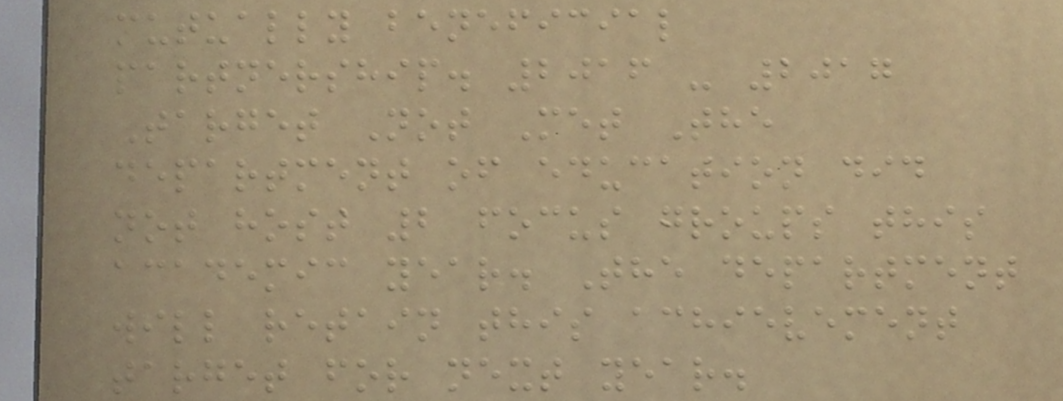mutually beneficial
partnership. 2016 - 2017
Target Not Met The
department of education did
not host 2 focus groups this
academic year. The department
will retain this achievement
target for next year.
